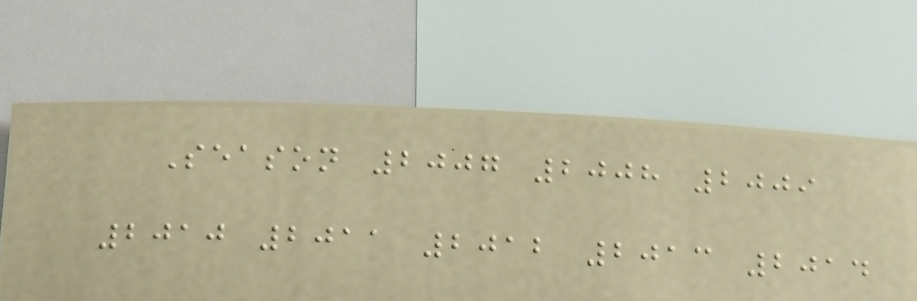Season 2007 2008 2009
2010 2011 2012 2013 2014
